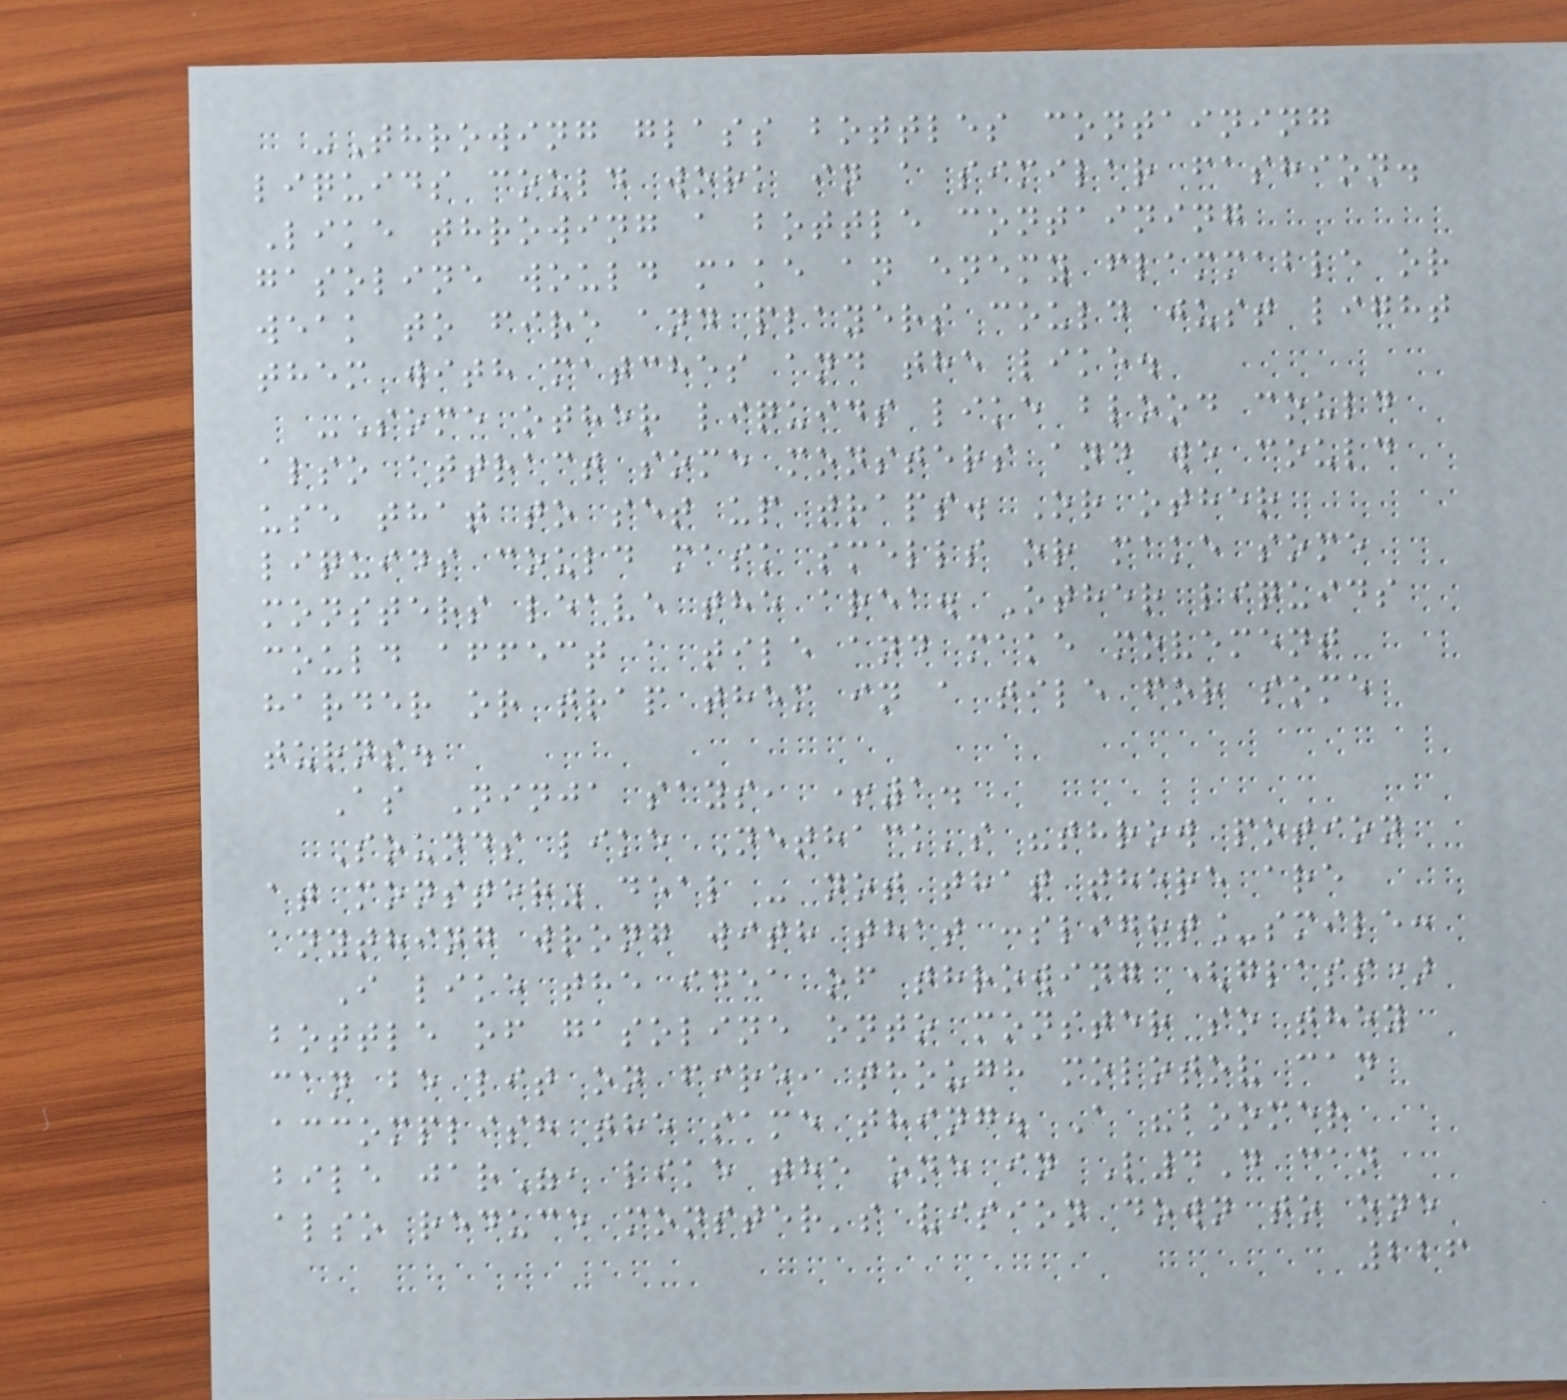-Throwing glass bottles containing
liquids could work in a similar fashion.
Like throwing a bottle containing
gasoline would make an enemy flammable or
weak to fire and players could just light
them with matches and the like.
-Some other liquids like blood could
also attract some monsters and we could
use that to set up traps. Or other
liquids could mask smells or make some
monsters leave the area. Other liquids
could affect a tile and make movement
harder or trap them in a tile for some
turns.
As Ninja says, +1.
Sounds like Nethack's "throw potion
at monster" deal - not that there are
anything wrong with that :slight_smile:
I like the idea of throwing (glass)
bottle of gasoline onto monster so they
can be lit on fire, though molotov can
accomplish the same thing. A "boomer
bile jar", like the one in L4D can
also reduce monster's vision down to one
226
